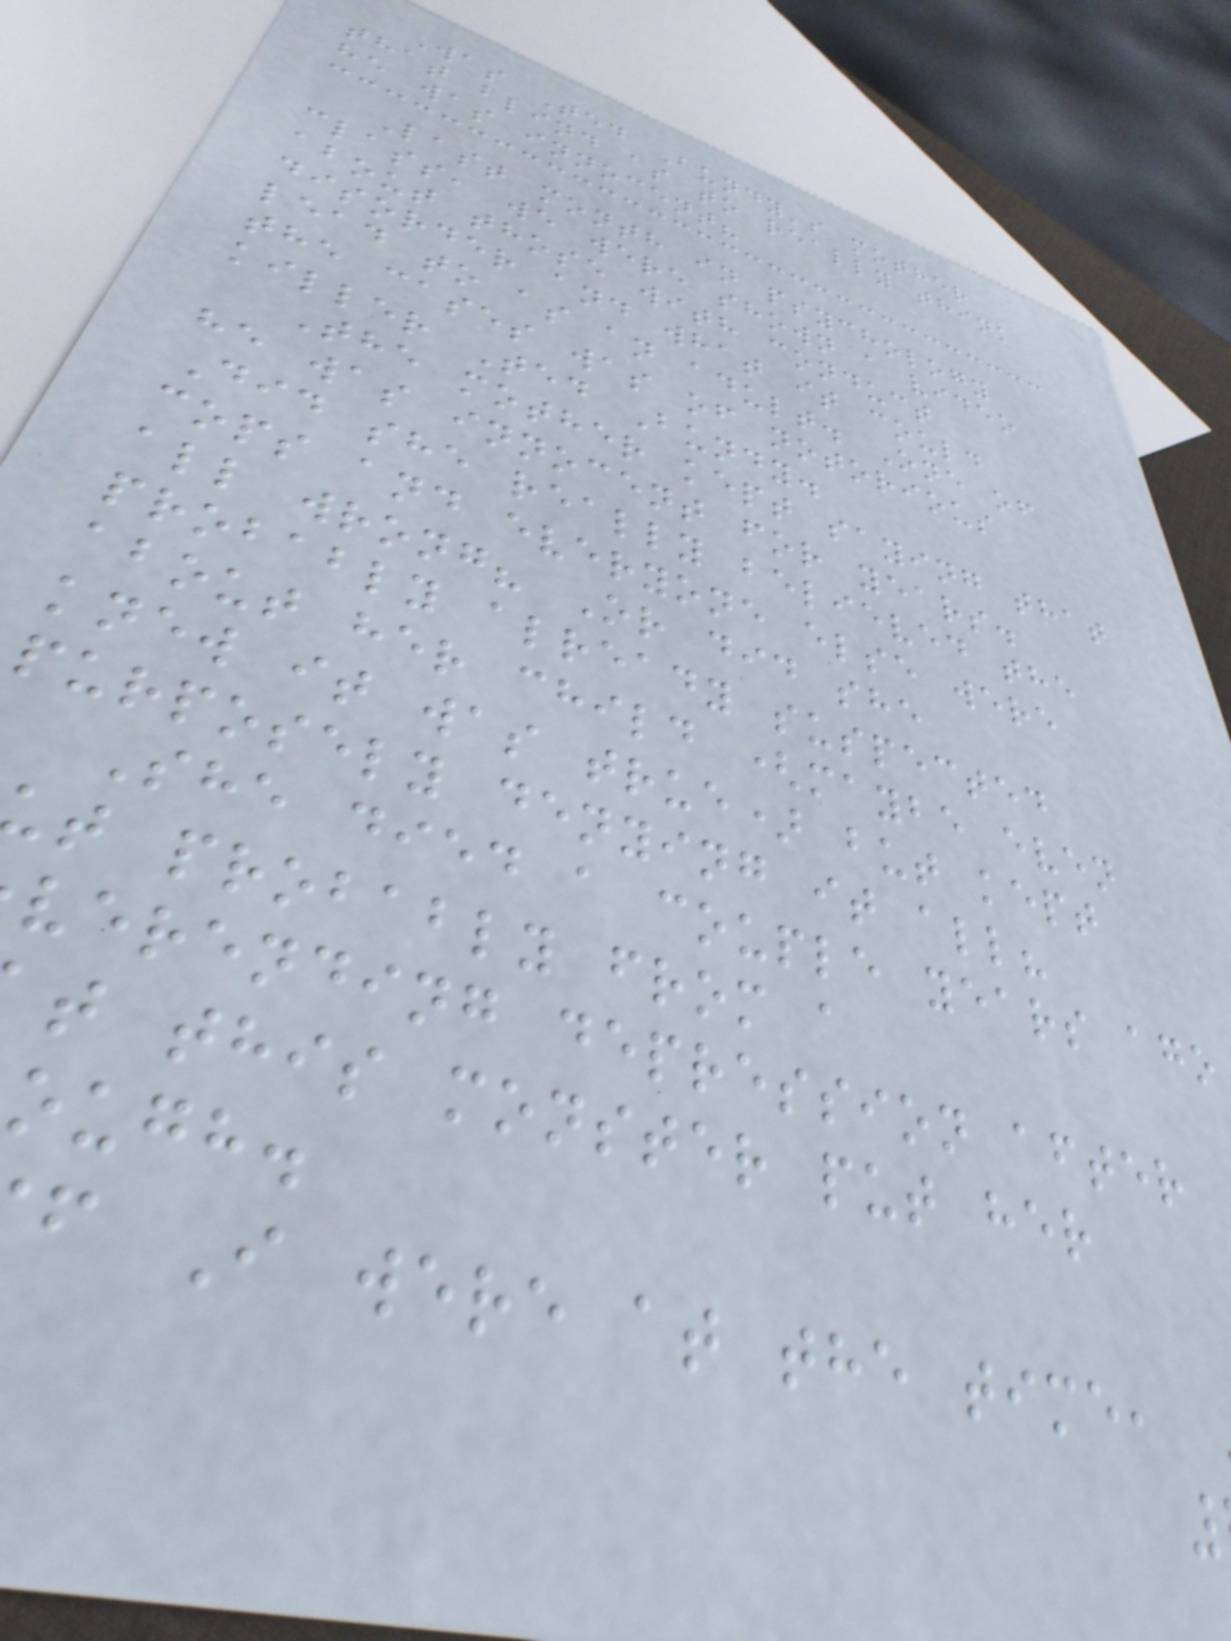Was Ted Bundy's mother
that blind as to really think
he was innocent?
Last month in psychology
class, we were shown a video
about those with conduct
disorder and what it could
lead to as an adult. One of
the cases was of notorious
killer Ted Bundy.
The mother kept saying that
he was innocent for years.
Did she really believed the
cops and everyone else were
all wrong? Or did she
probably already suspected
about her child (maybe even
knew it was true) but kept
purposely denying it all?
She died a couple years ago
t probably from a
verending depression after
t this monster put her
ough.
f I were at the time,
